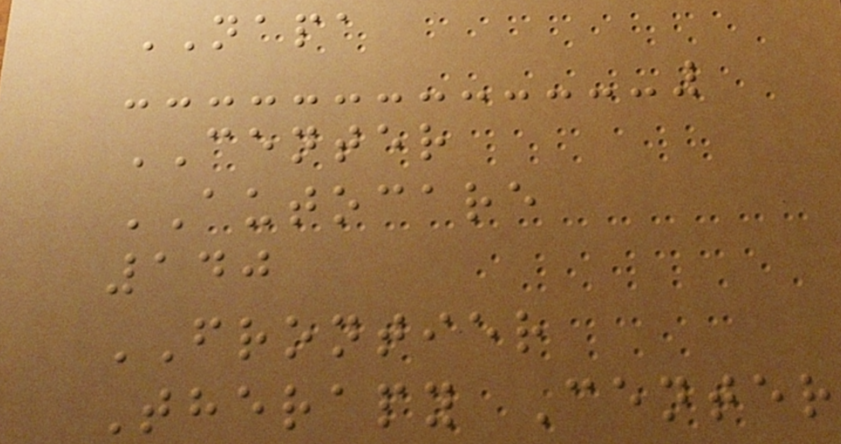NAPA
CENTER
AUTOCARE
140
FRONTIER
Therapy Center
